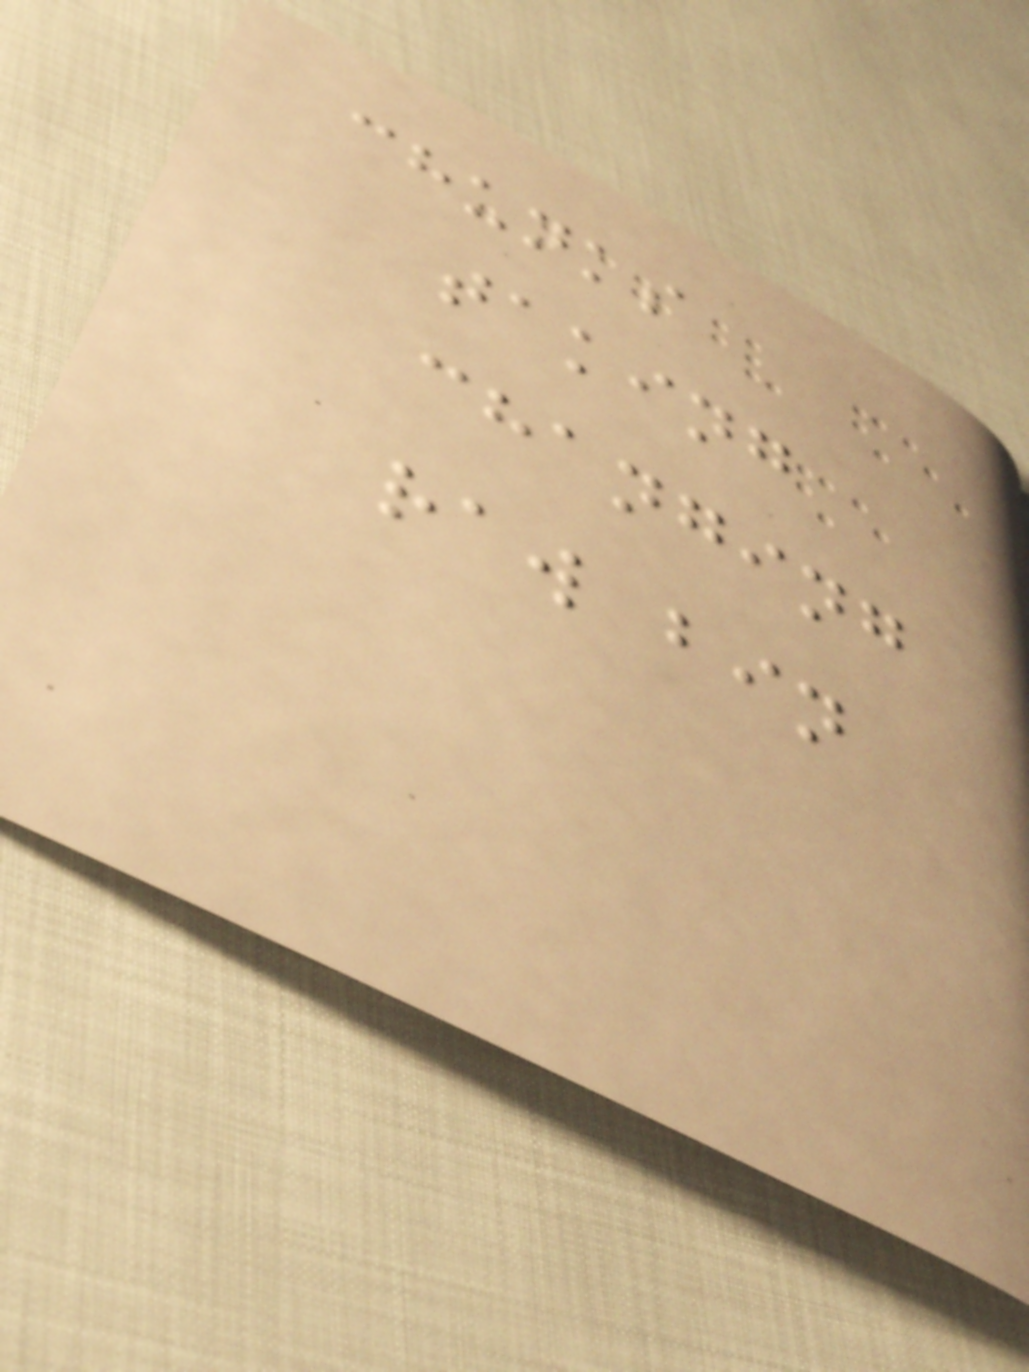chunks
taking
changing
raw bin
